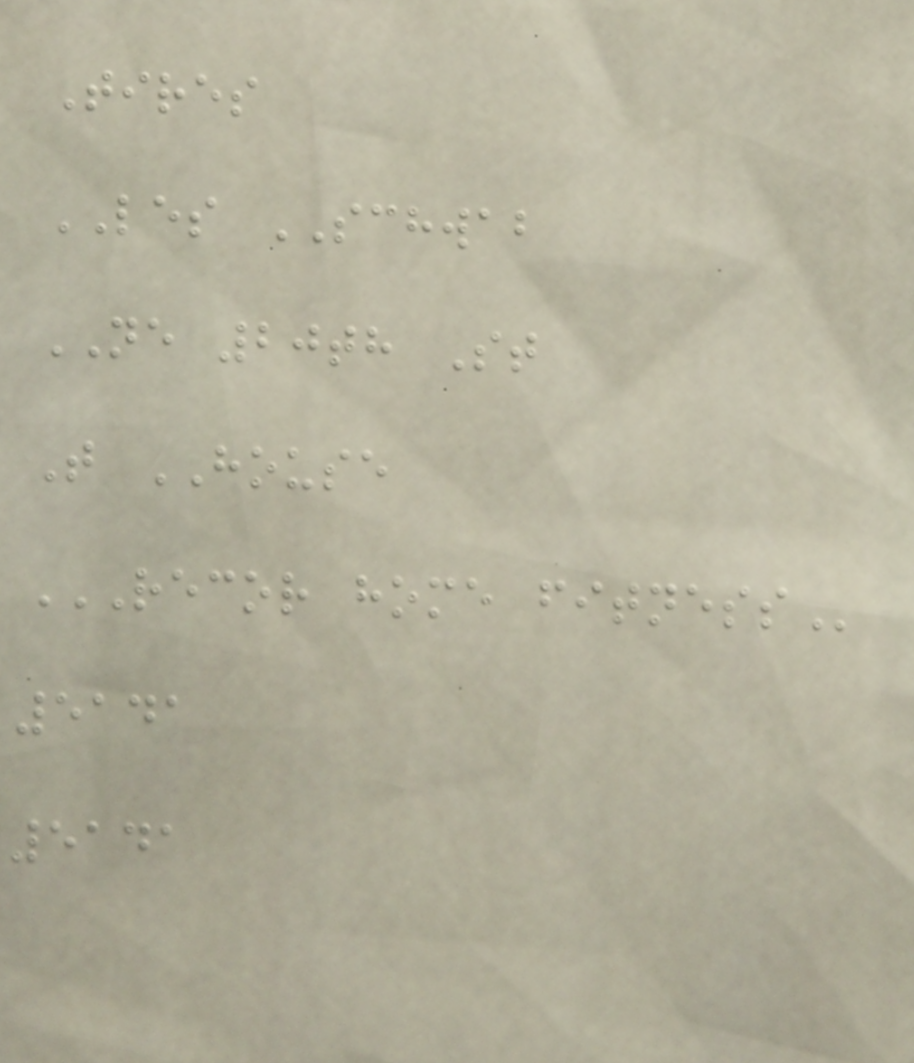Tires
LES SCHWAB
NE 20th St
T HOUSE
RECOR HOME FITNESS
5141
5141
